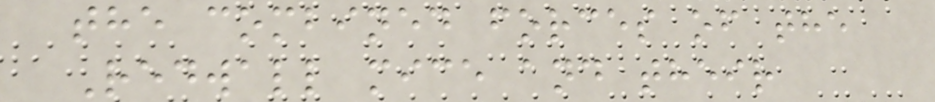the combined forces of the
Redwall mice and their
